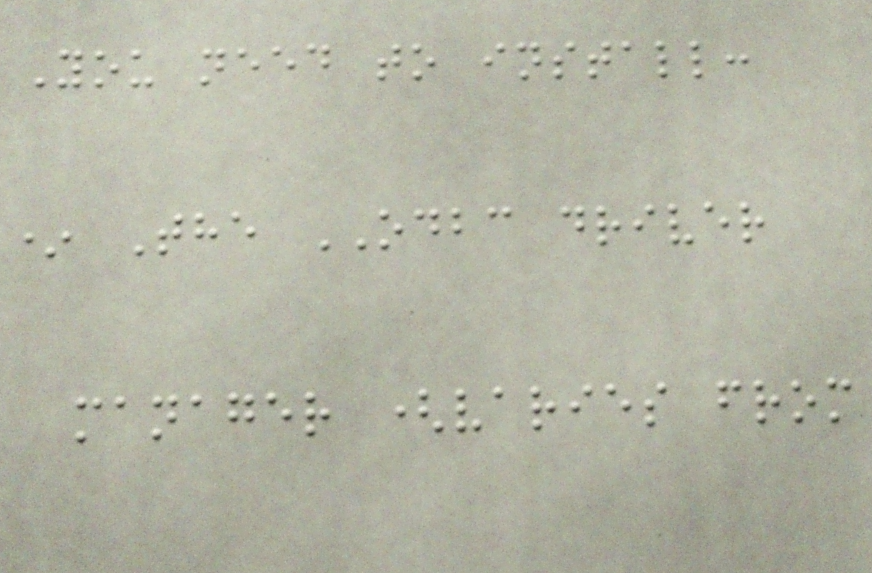You need to install:
* The ODBC driver
manager (varies from
